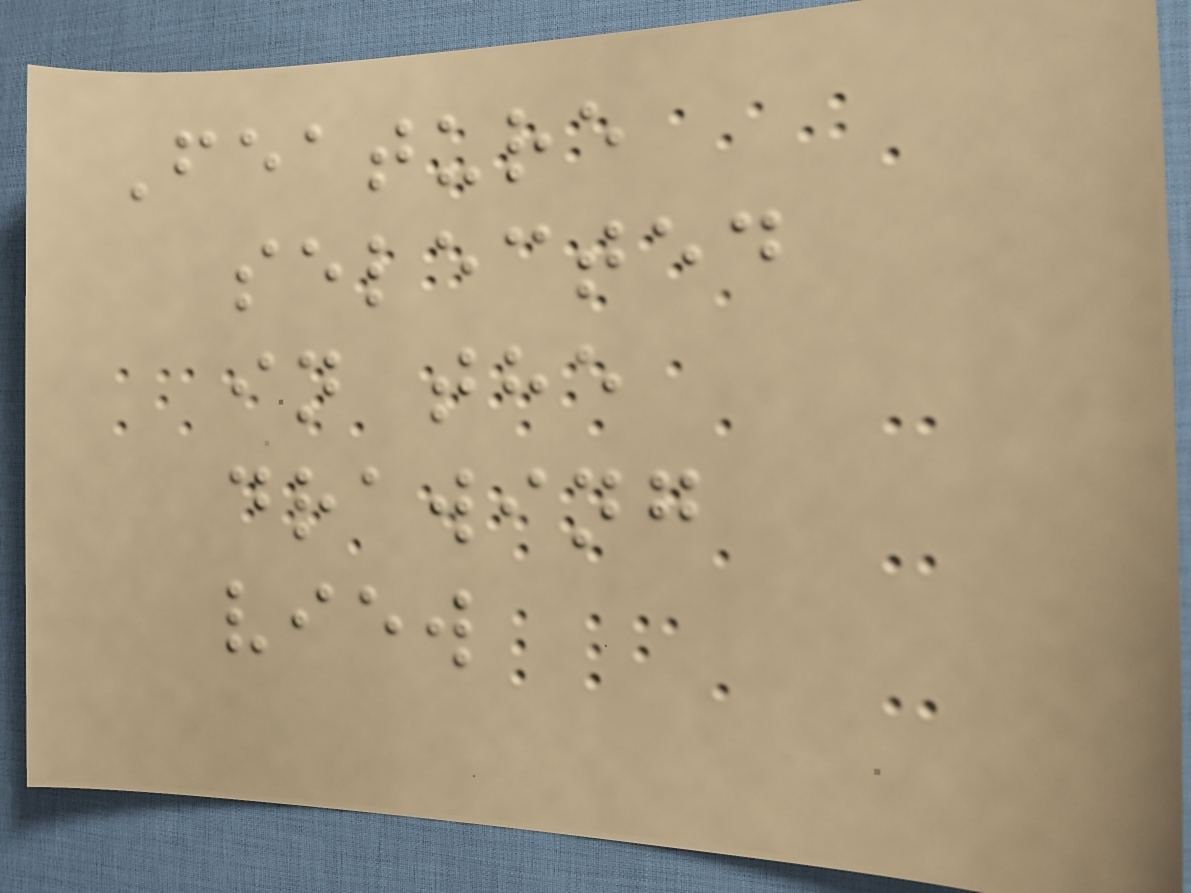Feature
selected
in the
drawing
view
